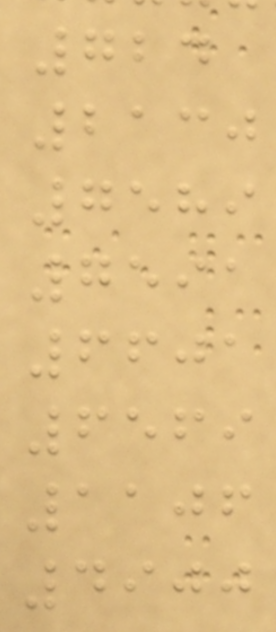724
2130
7589
7591
6601
6569
1106
4900
